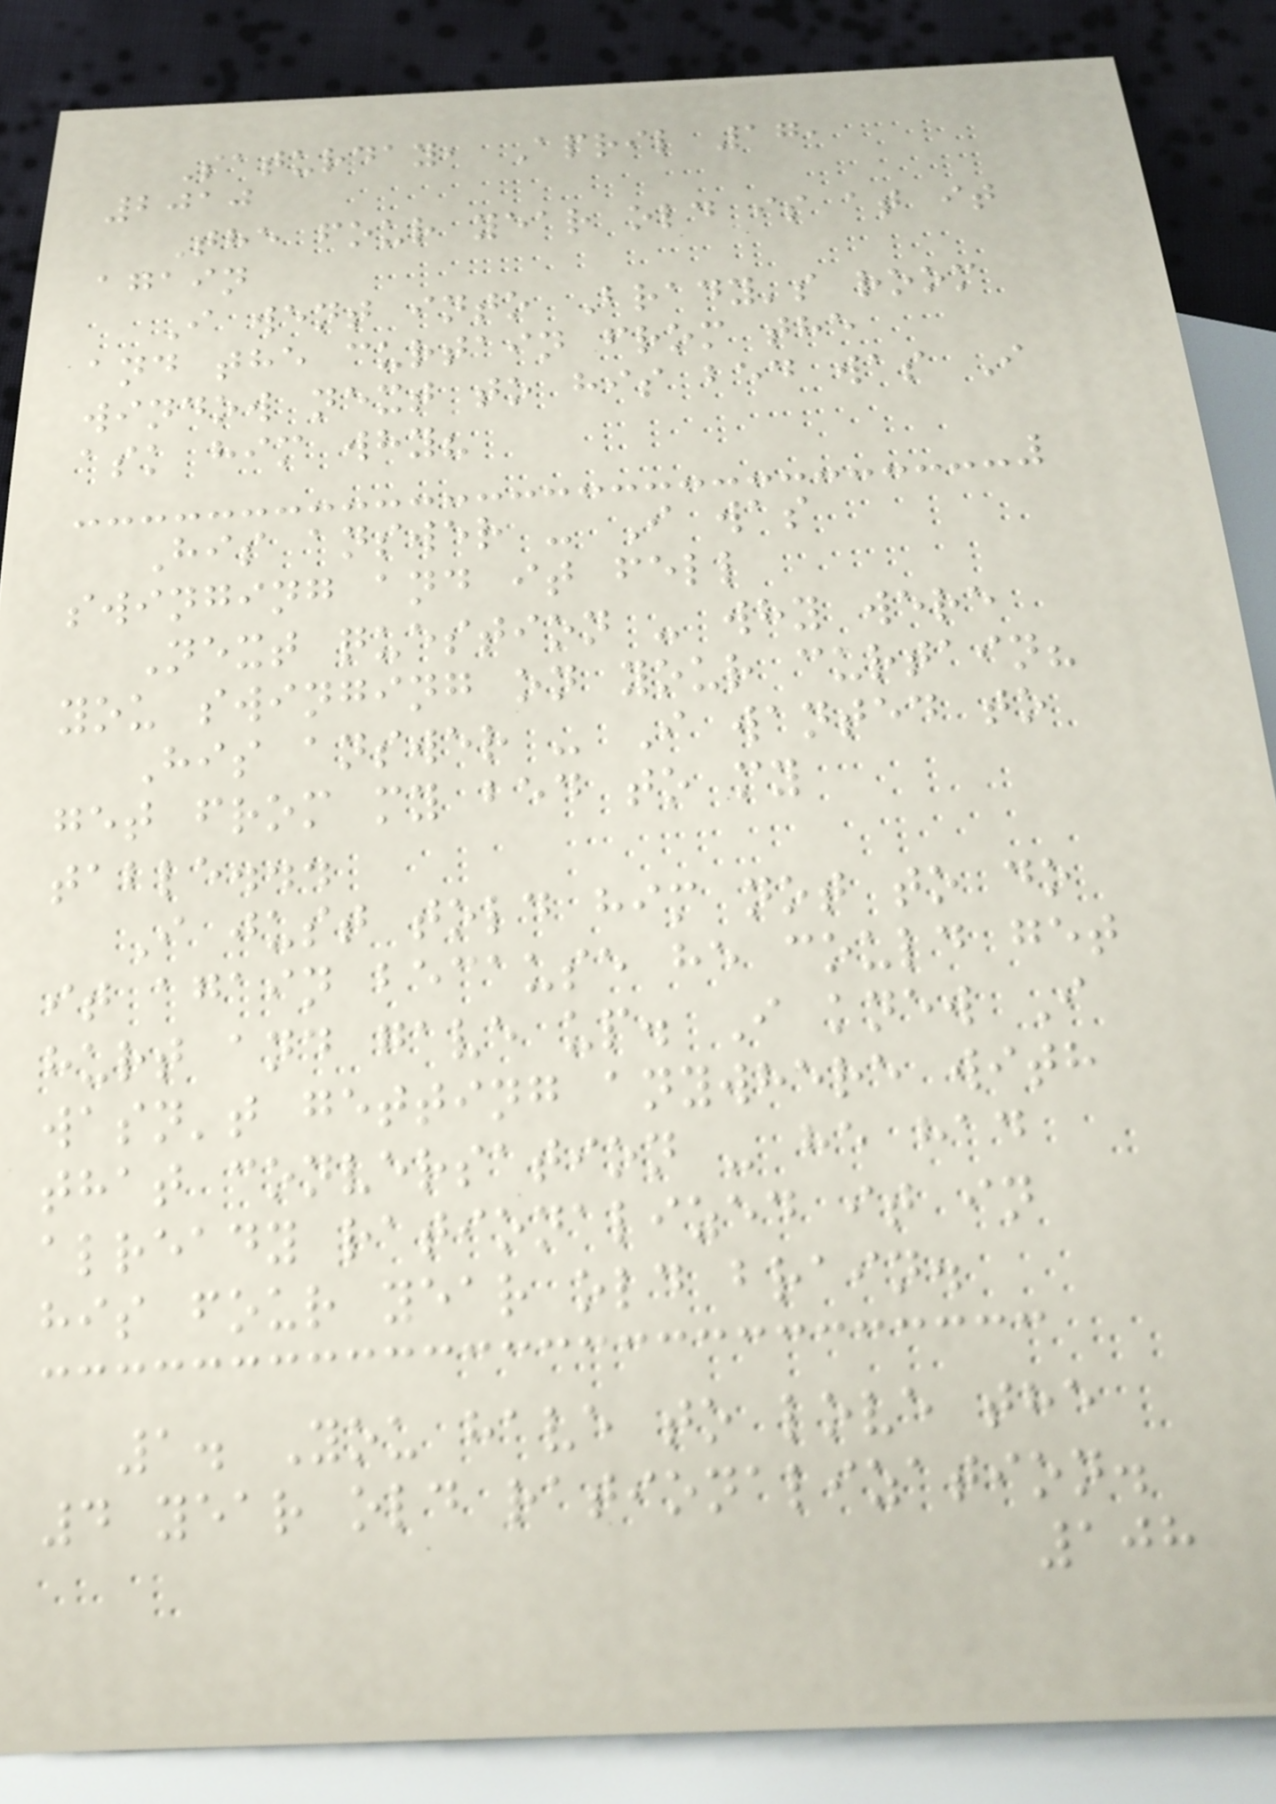Saturday, April 17,
2010
The four year old is at it
again
I went into Brady's room
and the curtain from the
window next to his bed was I
ask him why?
His answer - I was
swinging and it fell
Next question - why were
you swinging on your curtain?
His answer - I wanted to
get from my bed to my
table...
I just told him not to do
it again because he could get
hurt and gave up. I knew I
wasn't getting anywhere with
that conversation - he had
already rationalized it in
his four year old brain.
1. You have to love the
4 year old rationalization.
108
